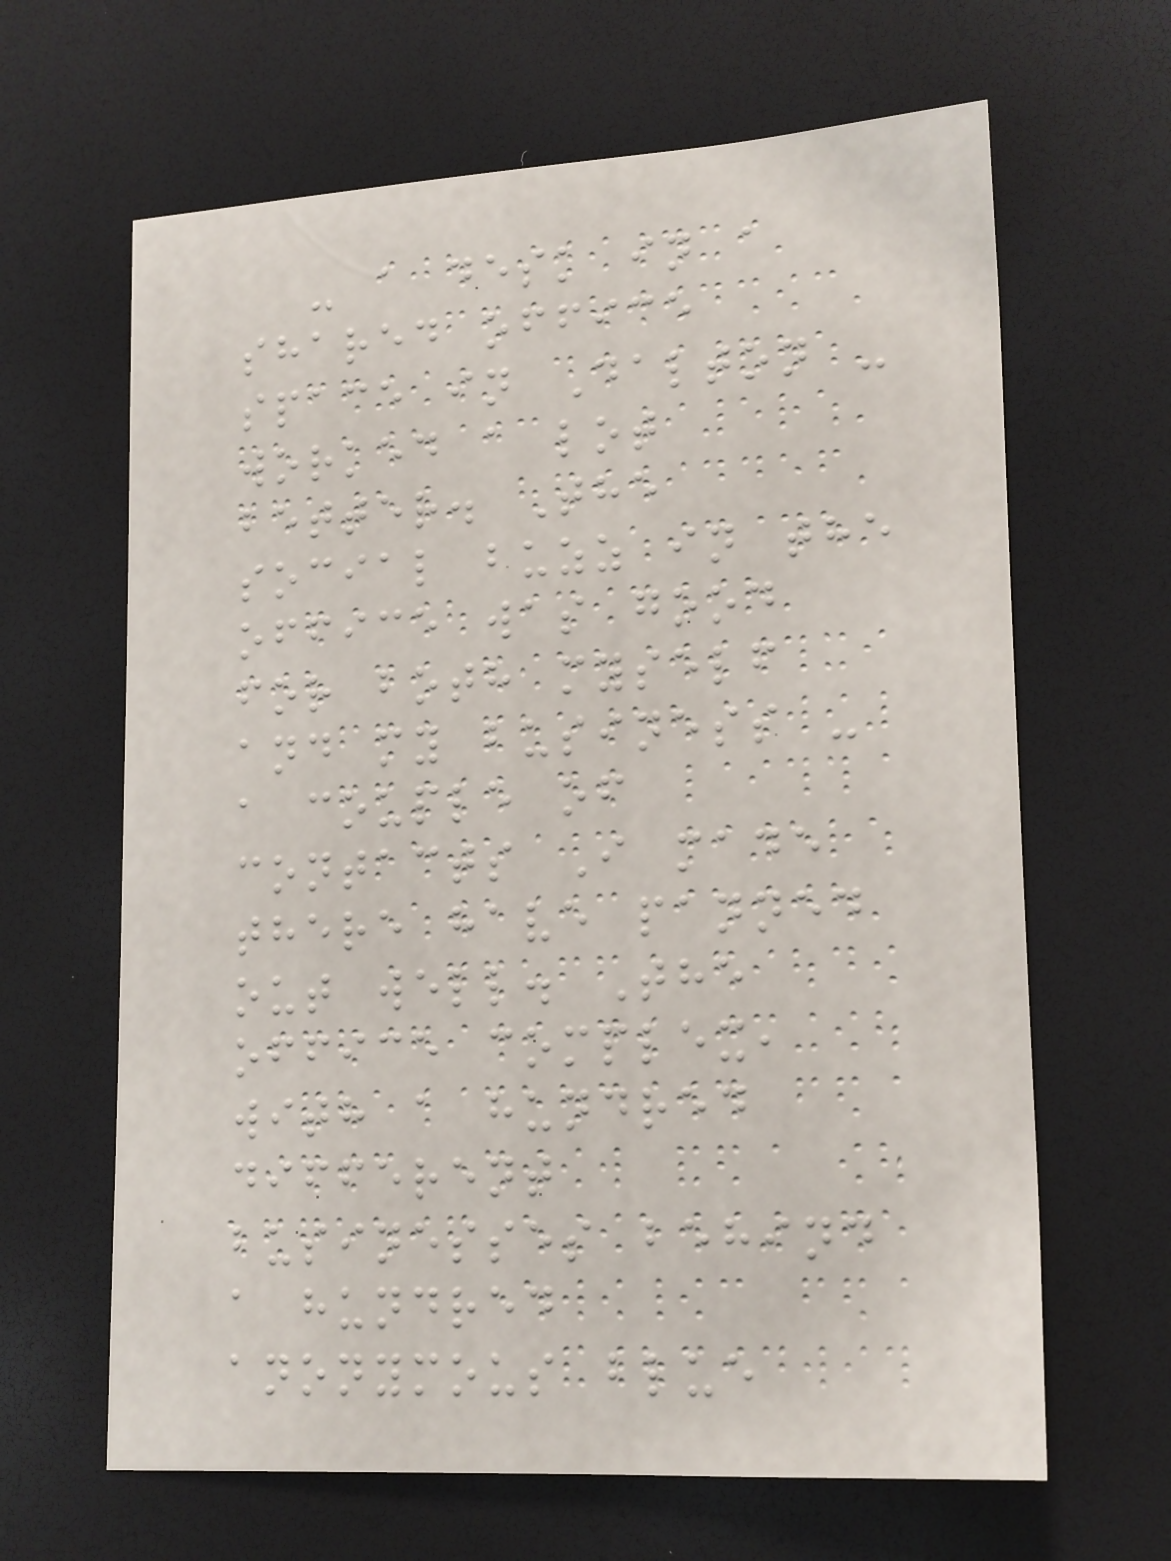- a desk in a
shared office
space in Dalton -
worked a lot
better. The
social buzz in the
office was good
for both myself
and my business -
a couple of
contacts I made
there have panned
out well. The
office complex,
with a hundred
different
businesses behind
a hundred
anonymous blue
